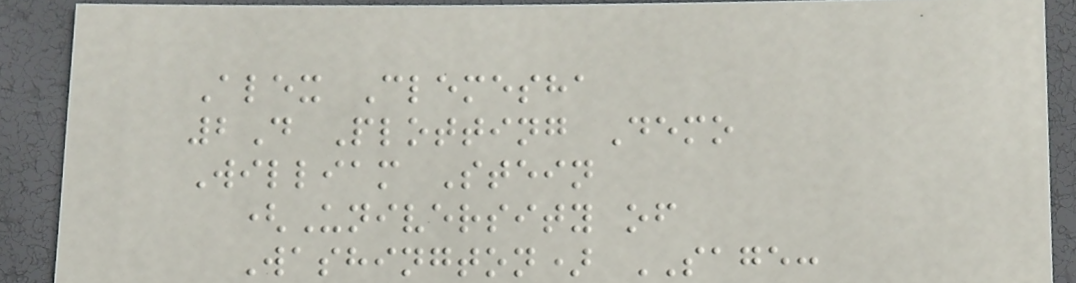Alex Clemesha
2D Plotting Demo
William Stein
(University of
Washington) SAGE:
